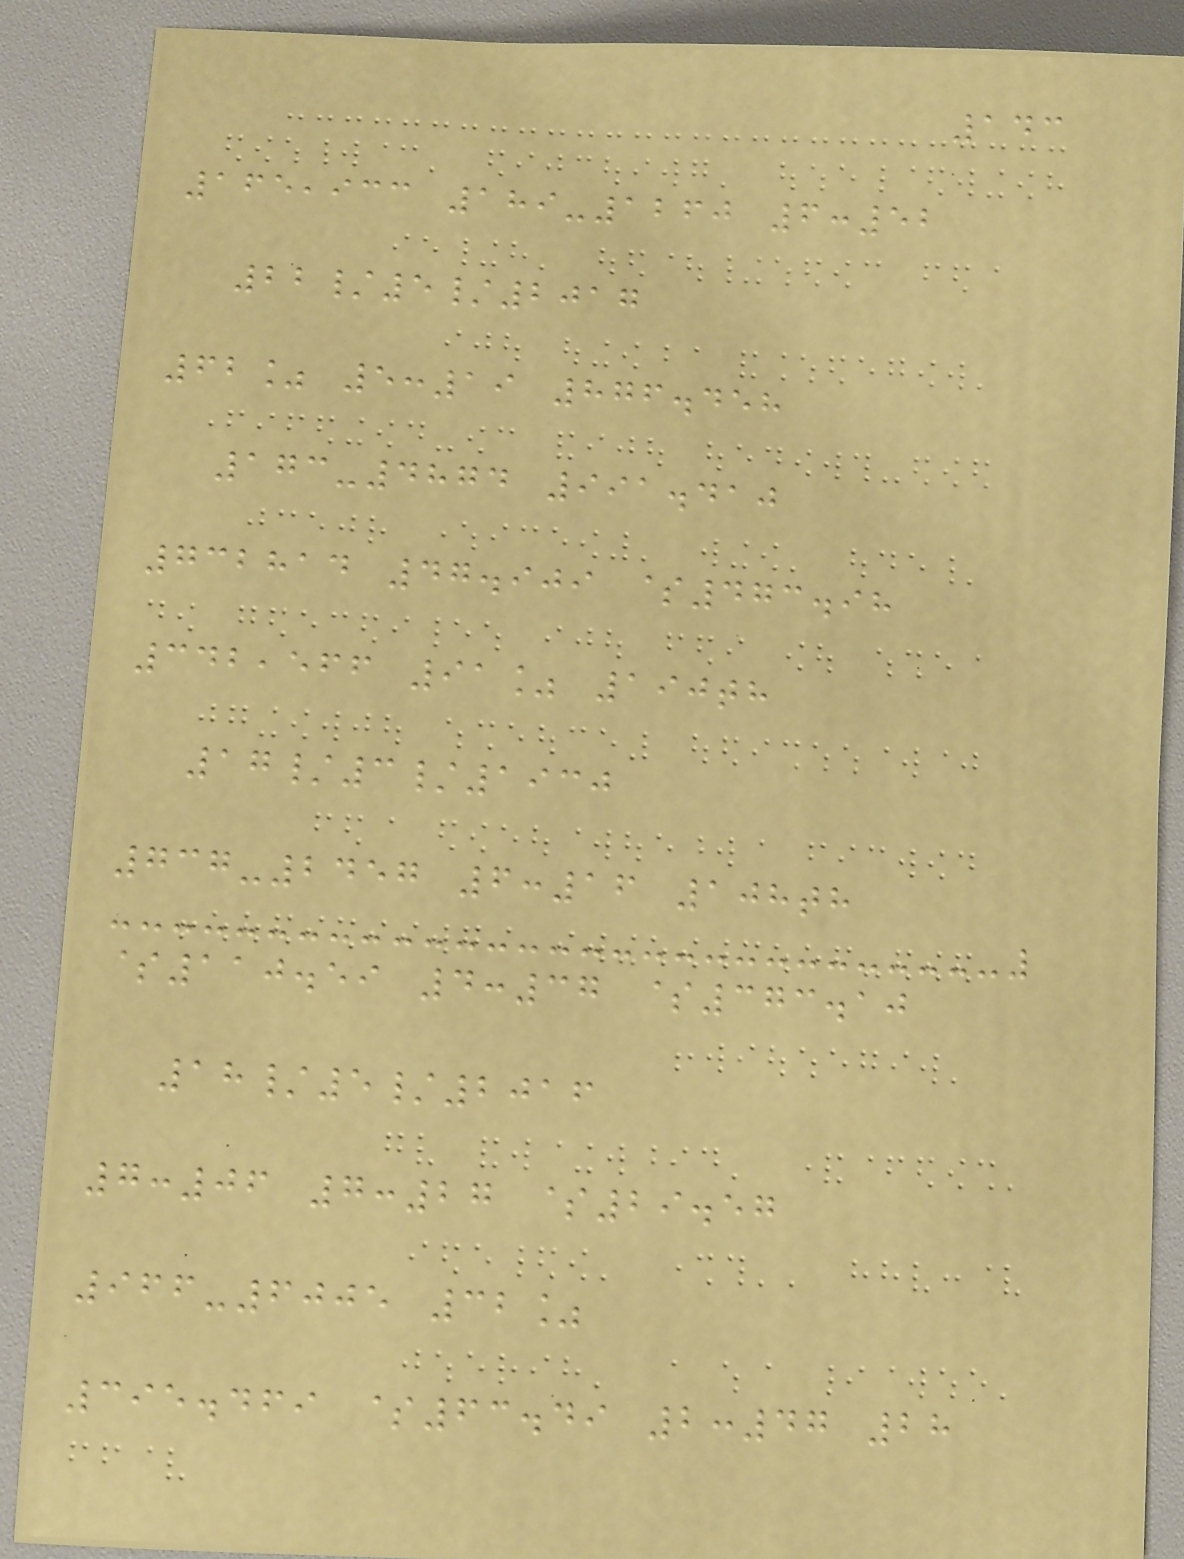143
165,933 189-1260 6:52
22/5/2017
62% 5:19 876.458
173-4874 991.410
732814 47.909 $473.98
342,566 91% 190th
17/3/1930
737-2457 6:16 108th
$110.59 4:37 $373.10
18/5/2016
7:06 7:27 $29.57
966-6005 32%
395.469 $63.49 2:47 28
